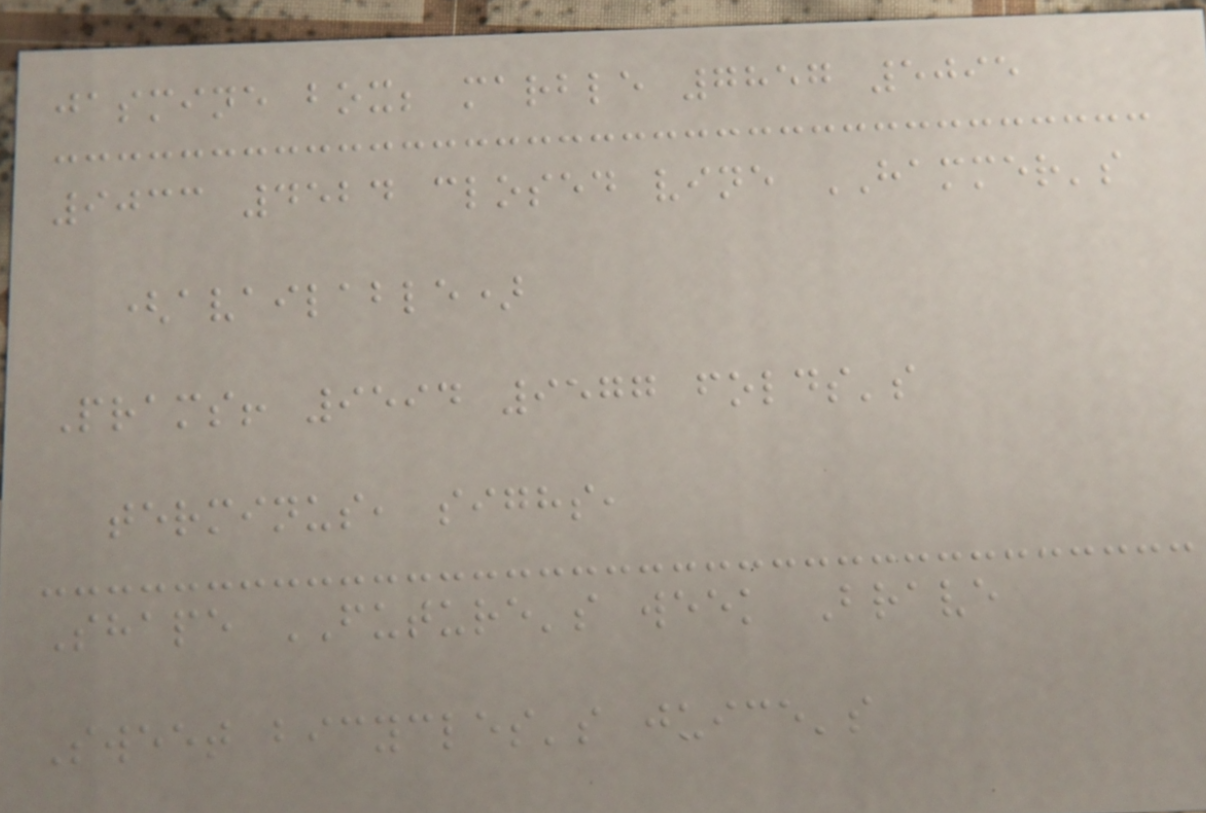jasmine box; marble 7857 5095
9033 4524 closed vine HAMMER's
(available)
Prams! 9594 9577 folds's
terminus, sighs,
Shape FUTURE's week Brave
Sweet bicycles's juice's
